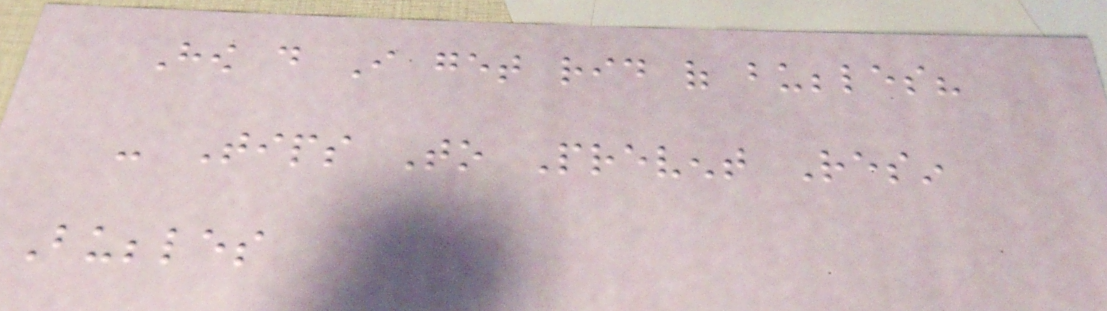How do I get rid of bubbles?
- Tips To Prevent Resin
Bubbles
